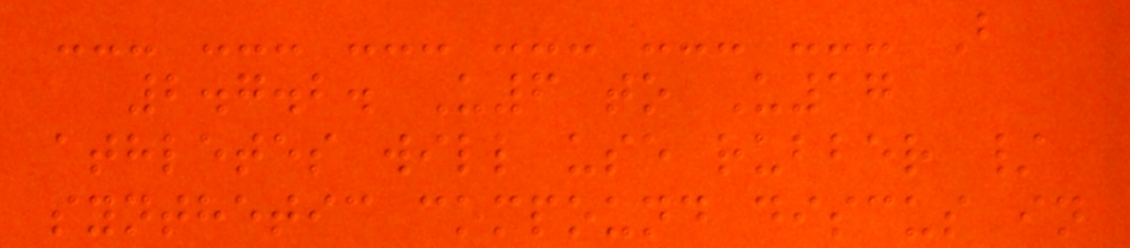--- --- --- --- --- --- B
2.7.2. U6 to U17
athletes will use rubber /
synthetic compound discus in
